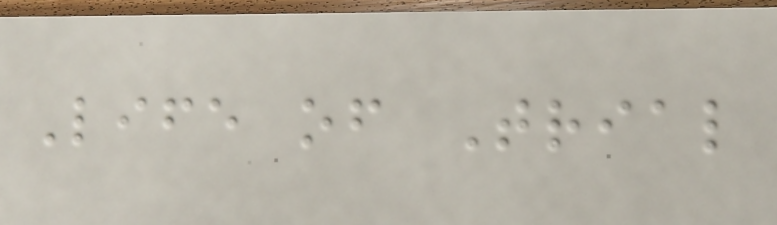Life of Trial
